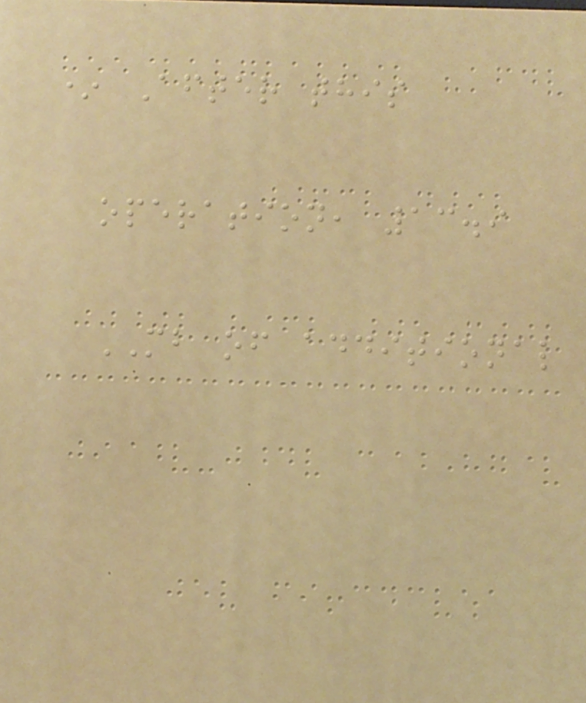* After this
operation, 13.9
MB of additional
